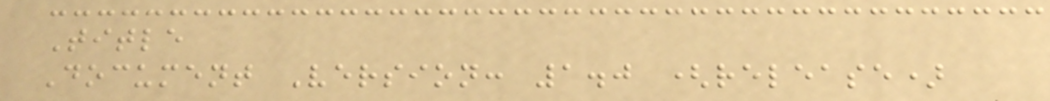Title
Document Version: 1.0 (release)
